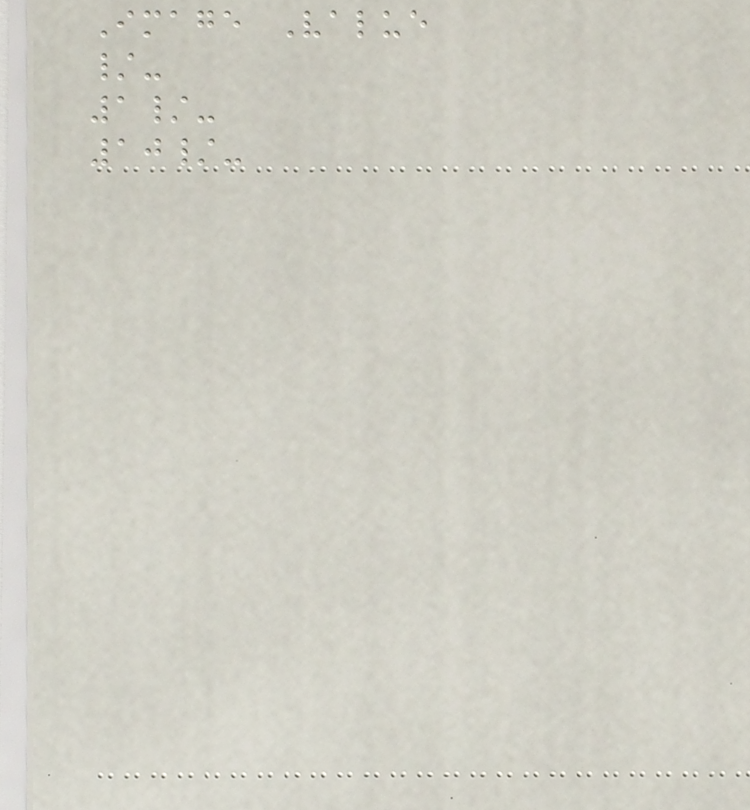Image Value
/-
1/-
10/-
